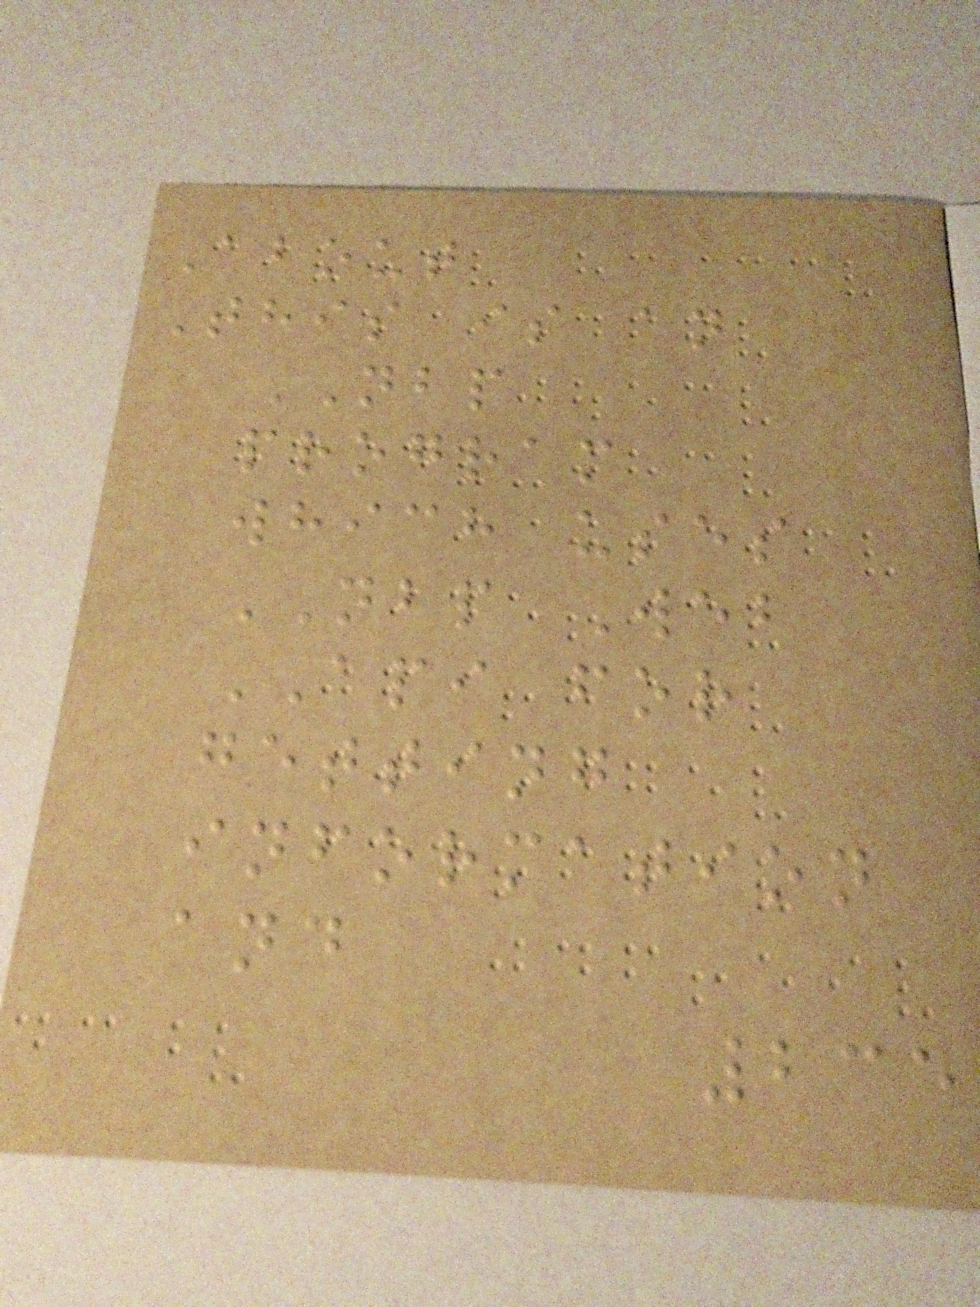About
This is an
NBP
program
which uses
NBP Web
API for
getting
information
and
235
